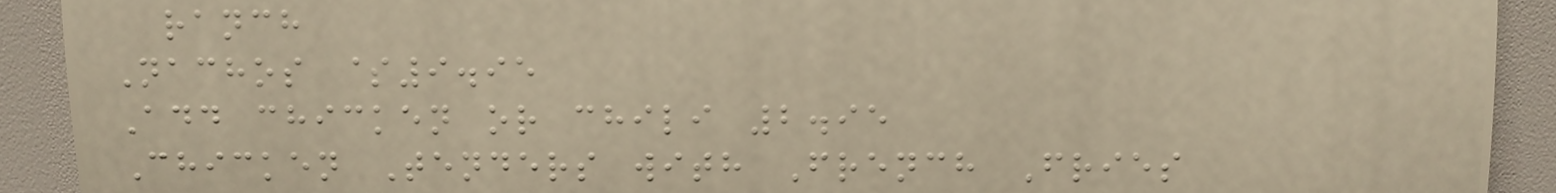ranch
Nachos $9.95
Add chicken or chili 2.95
Chicken Tenders with French Fries
